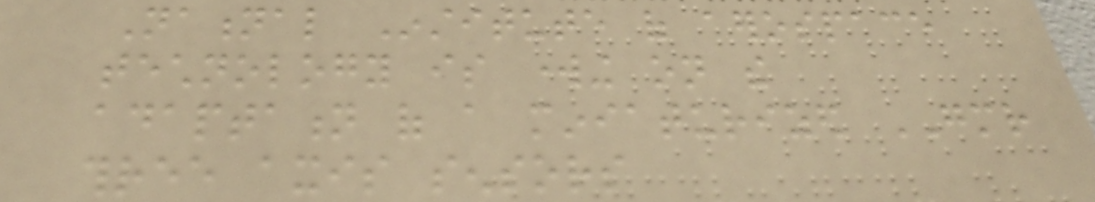National Institute of aerospace
technology is working on the
adaptation of a miniaturized GMR
three axis sensors
